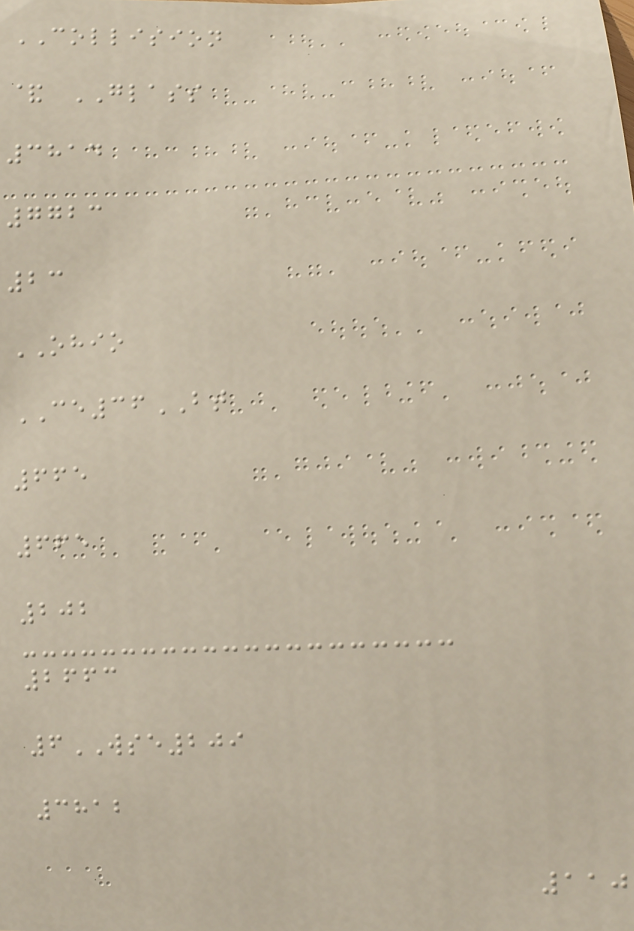COLLISION
& GLASS
3814
7723
23
OHIO
CE36BT
665
665
202
2663
6WSE209
3812
110
